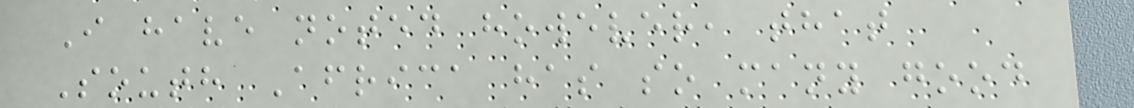I have noted however, that
South Africa has so many good
